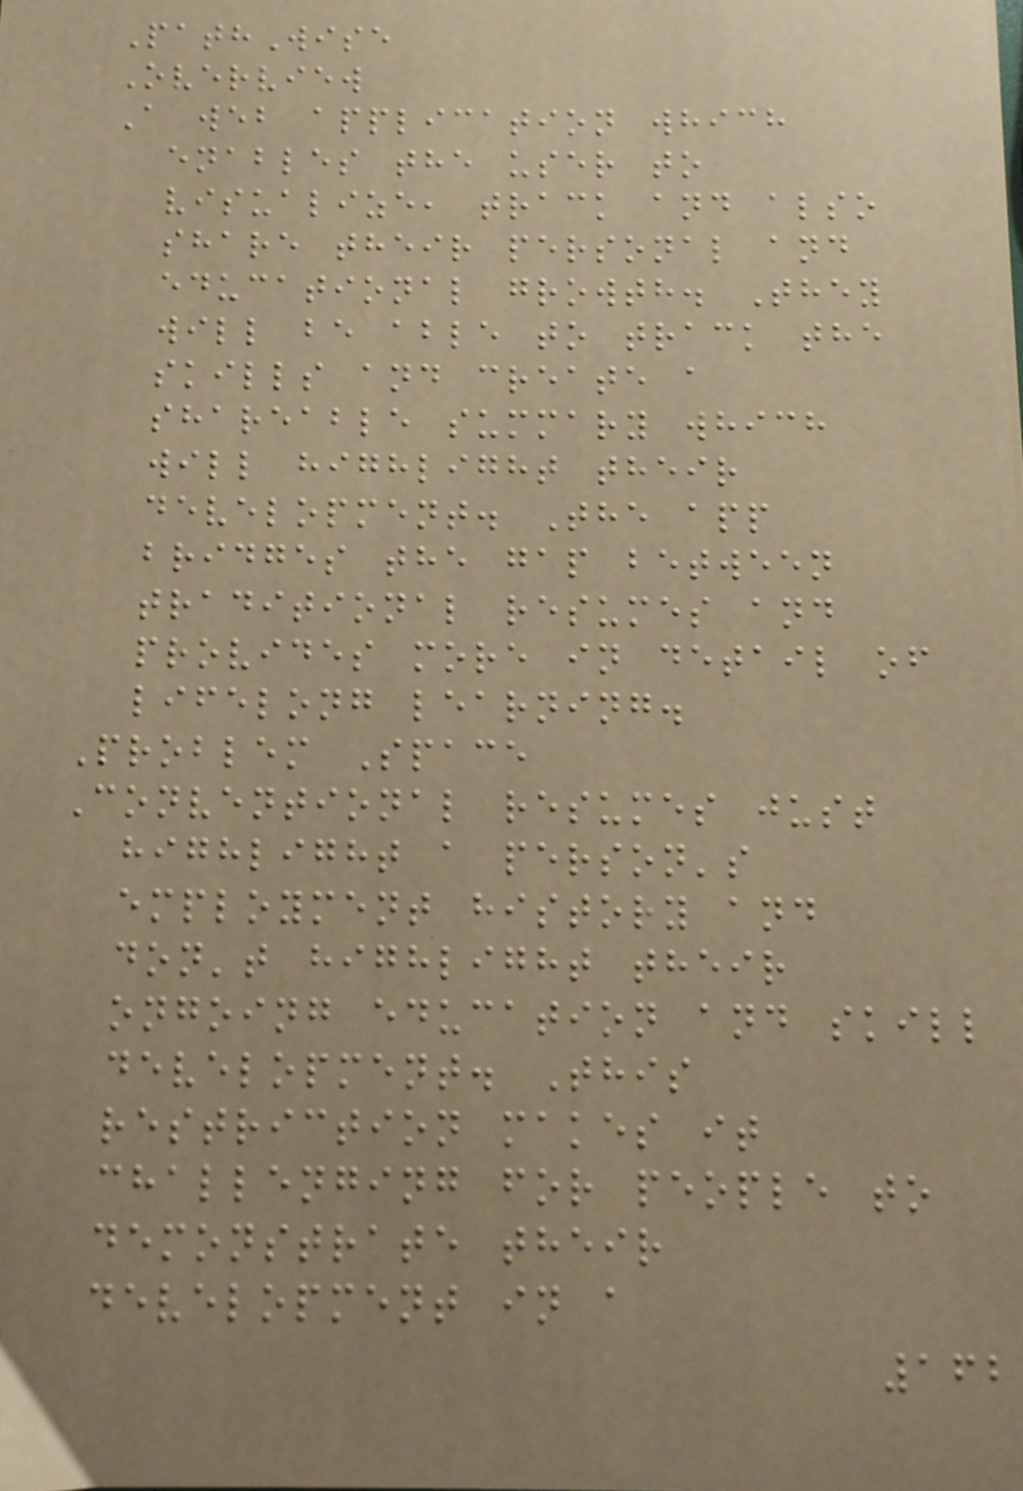PathWise
Overview
A web application which
enables the user to
visualize, track and also
share their personal and
educational growth. They
will be able to track the
skills and create a
shareable summary which
will highlight their
development. The app
bridges the gap between
traditional resumes and
provides more in detail of
lifelong learning.
Problem Space
Conventional resumes just
highlight a person's
employment history and
don't highlight their
ongoing education and skill
development. This
restriction makes it
challenging for people to
demonstrate their
development in a
162
